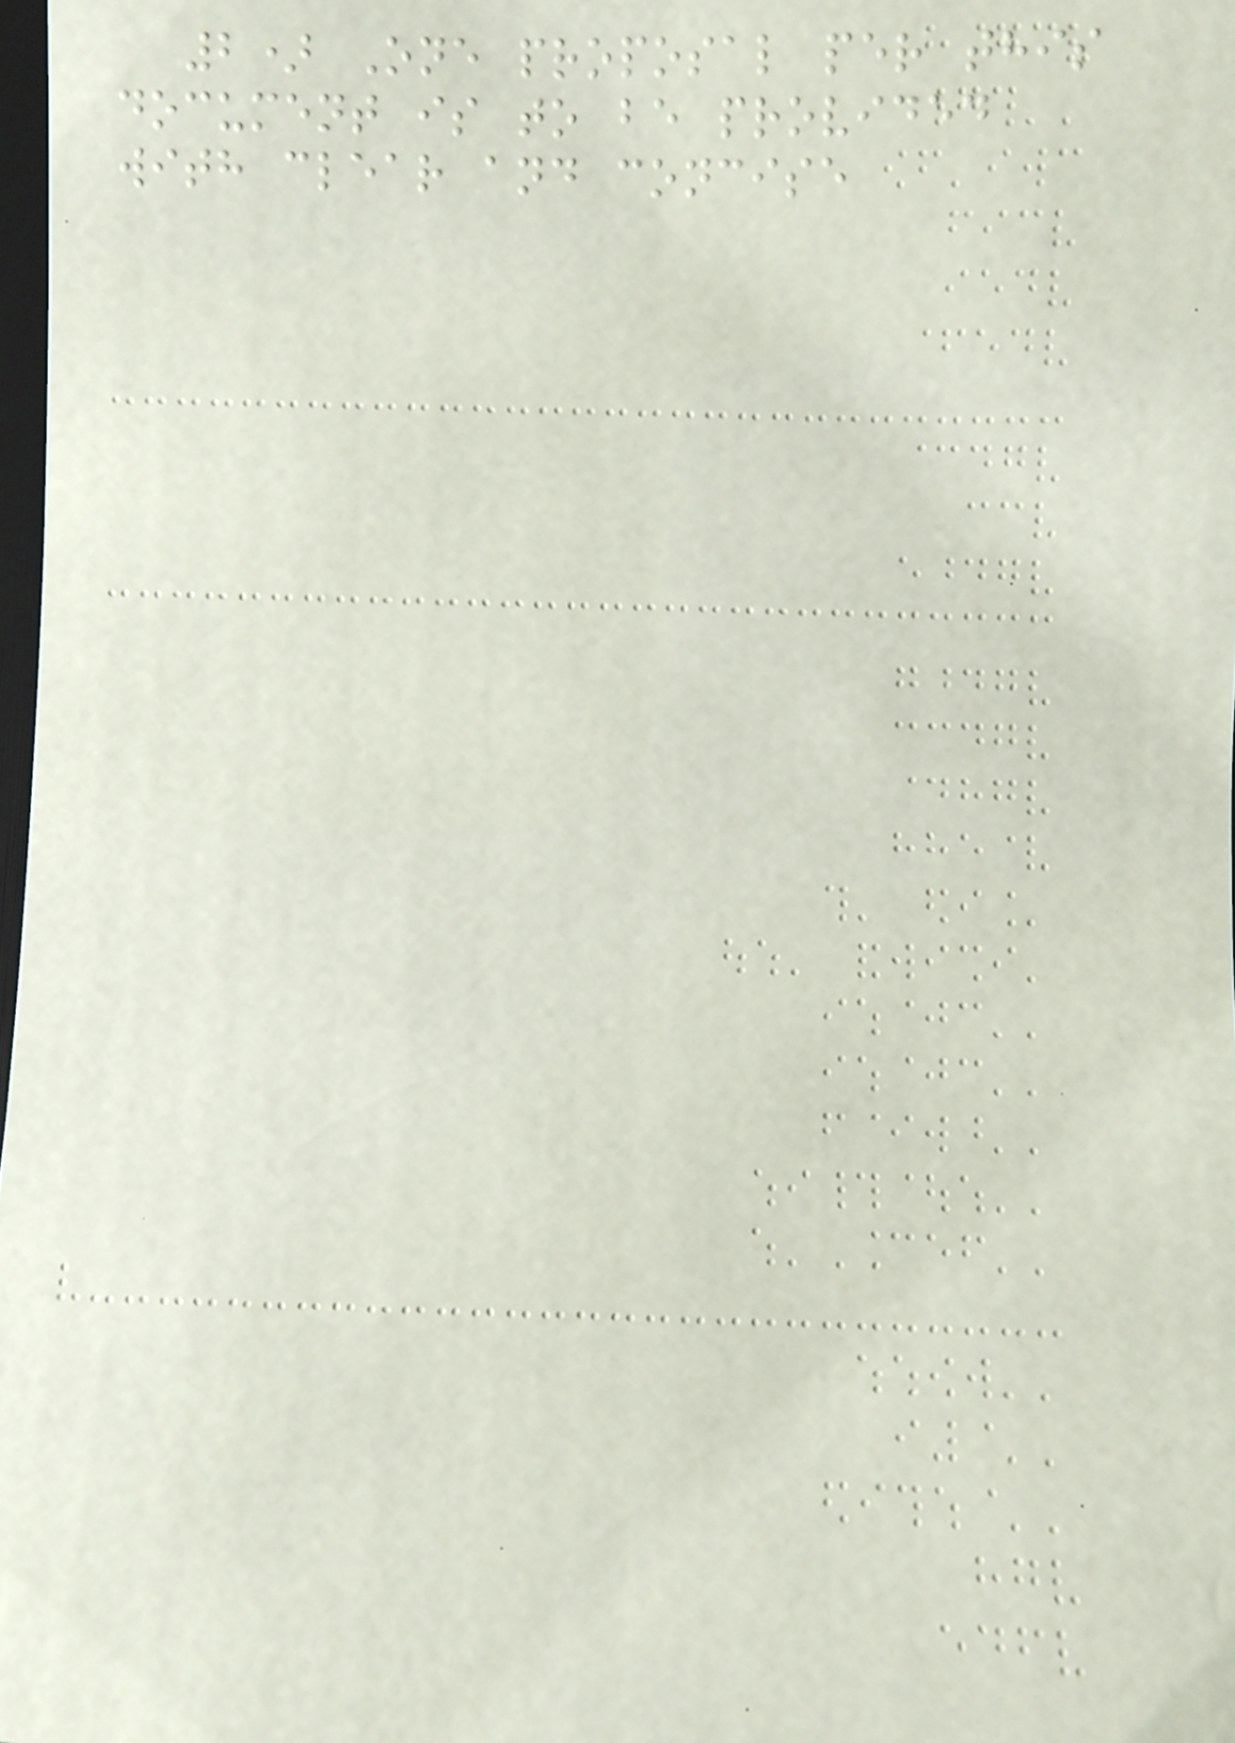2) One proposal per this
document is to be provided
with clear and concise
